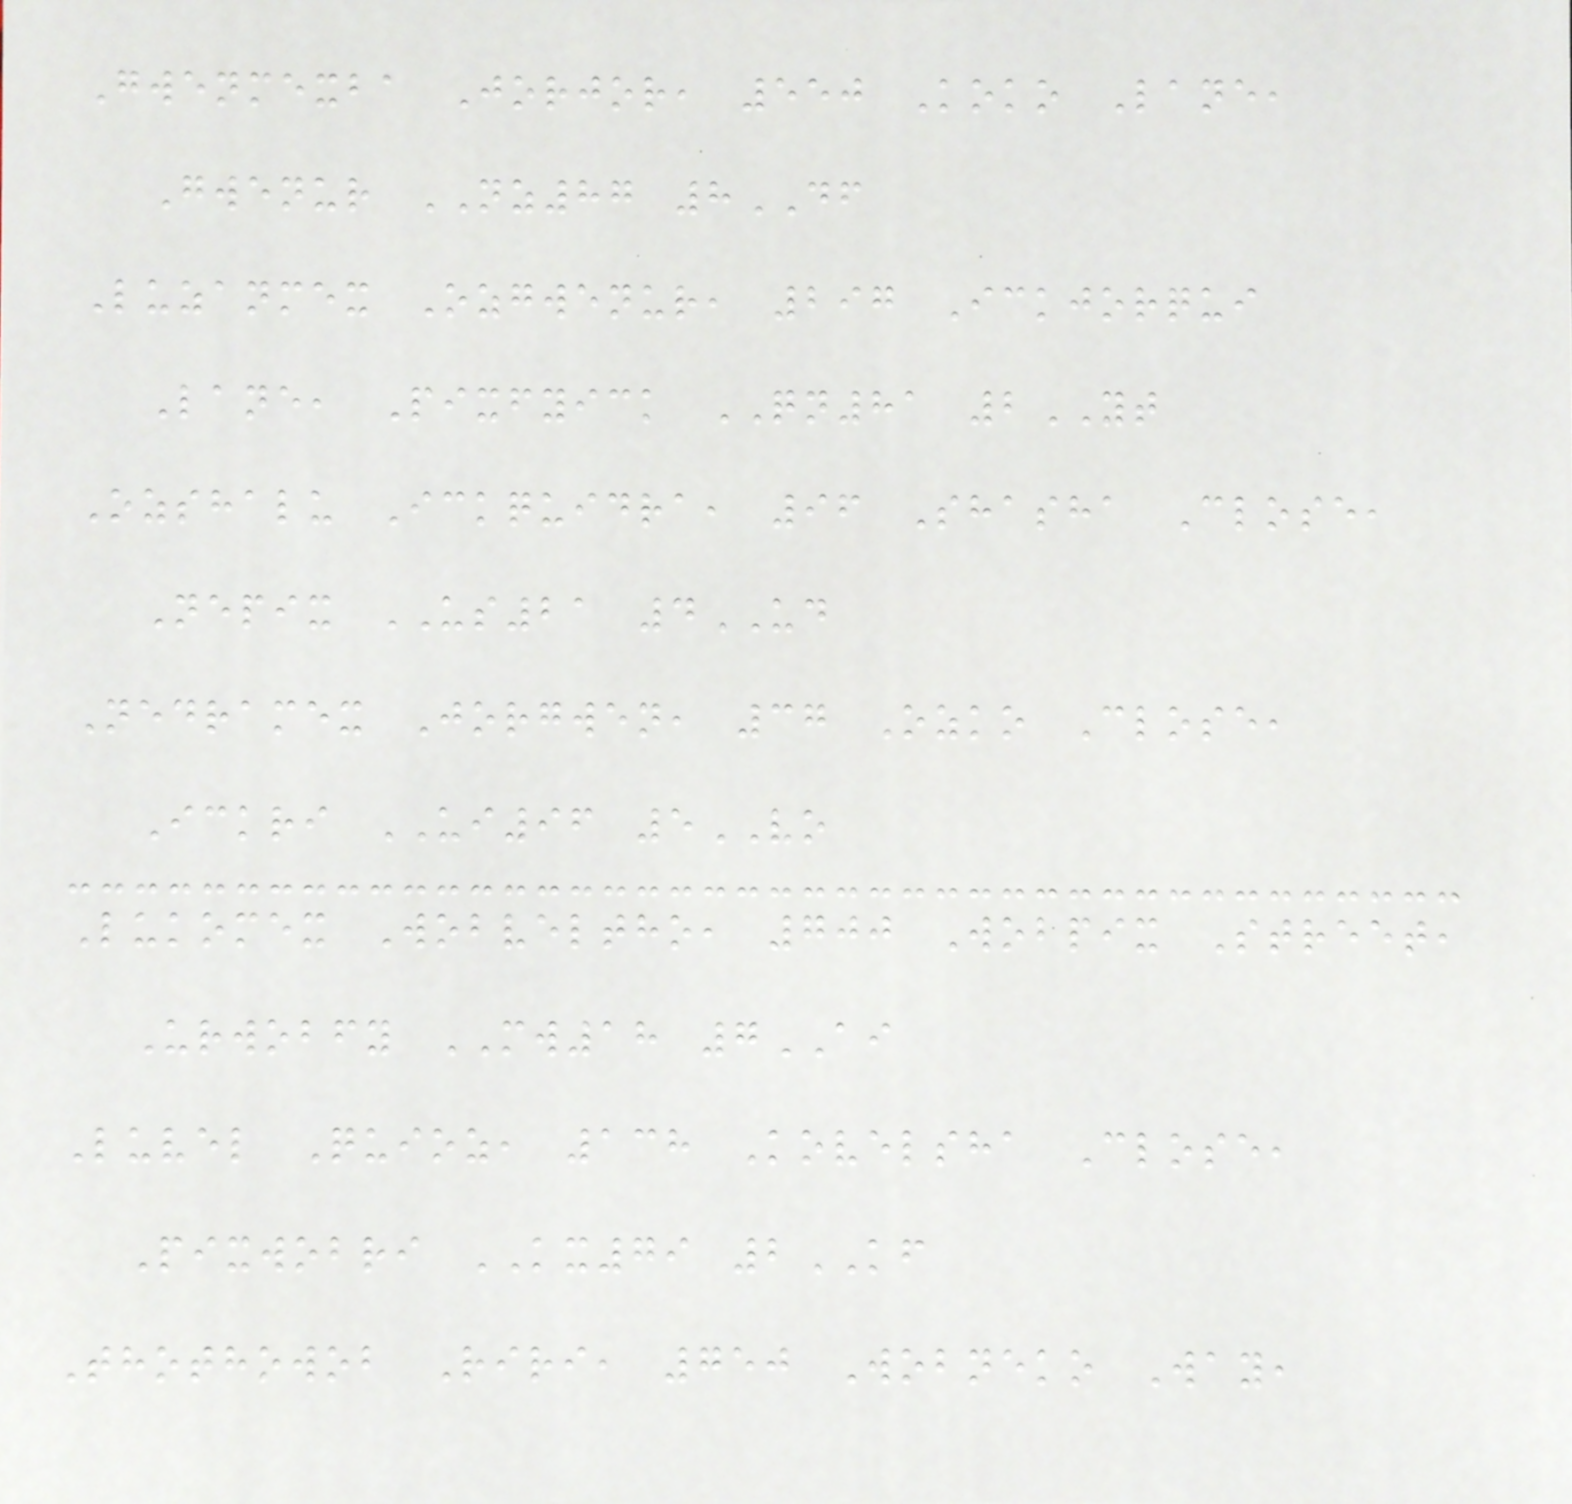Gwenmexba Jorjor, 550 Koko Lane,
Gwenur NZ87 8DF
Luzanmex Ozgwenur, 297 Ickjorqui
Lane, Pixfyick QN81 2YT
Ozshalu Ickquidra, 96 Shasha Close,
Nepix US21 4UD
Nedramex Jorgwen, 37 Ozko Close,
Ickri UI96 5VO
Lukomex Wobveltho, 700 Wobpix Street,
Urwobfy MW18 7AI
Luvel Quioz, 138 Kovelsha Close,
Pixwobri KX79 2KF
Thothowob Riri, 750 Wobneko Way,
